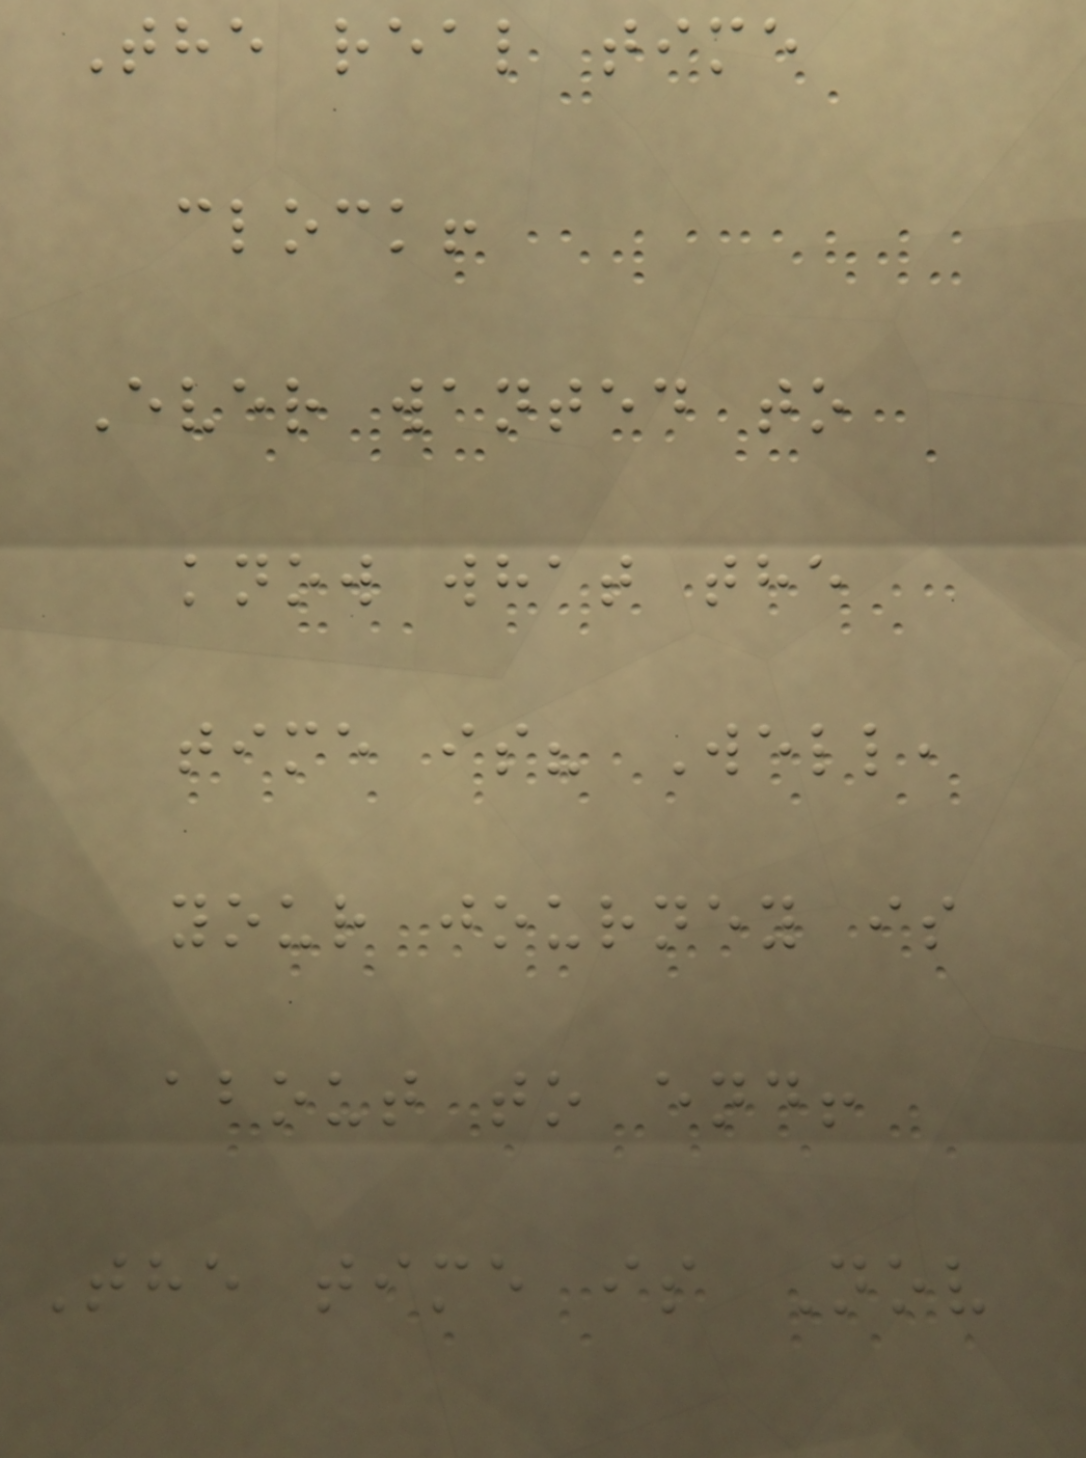The real time
clock!
Ever wanted to
know what the
time is? Well,
your journey is
about to end!
The time is Nov
